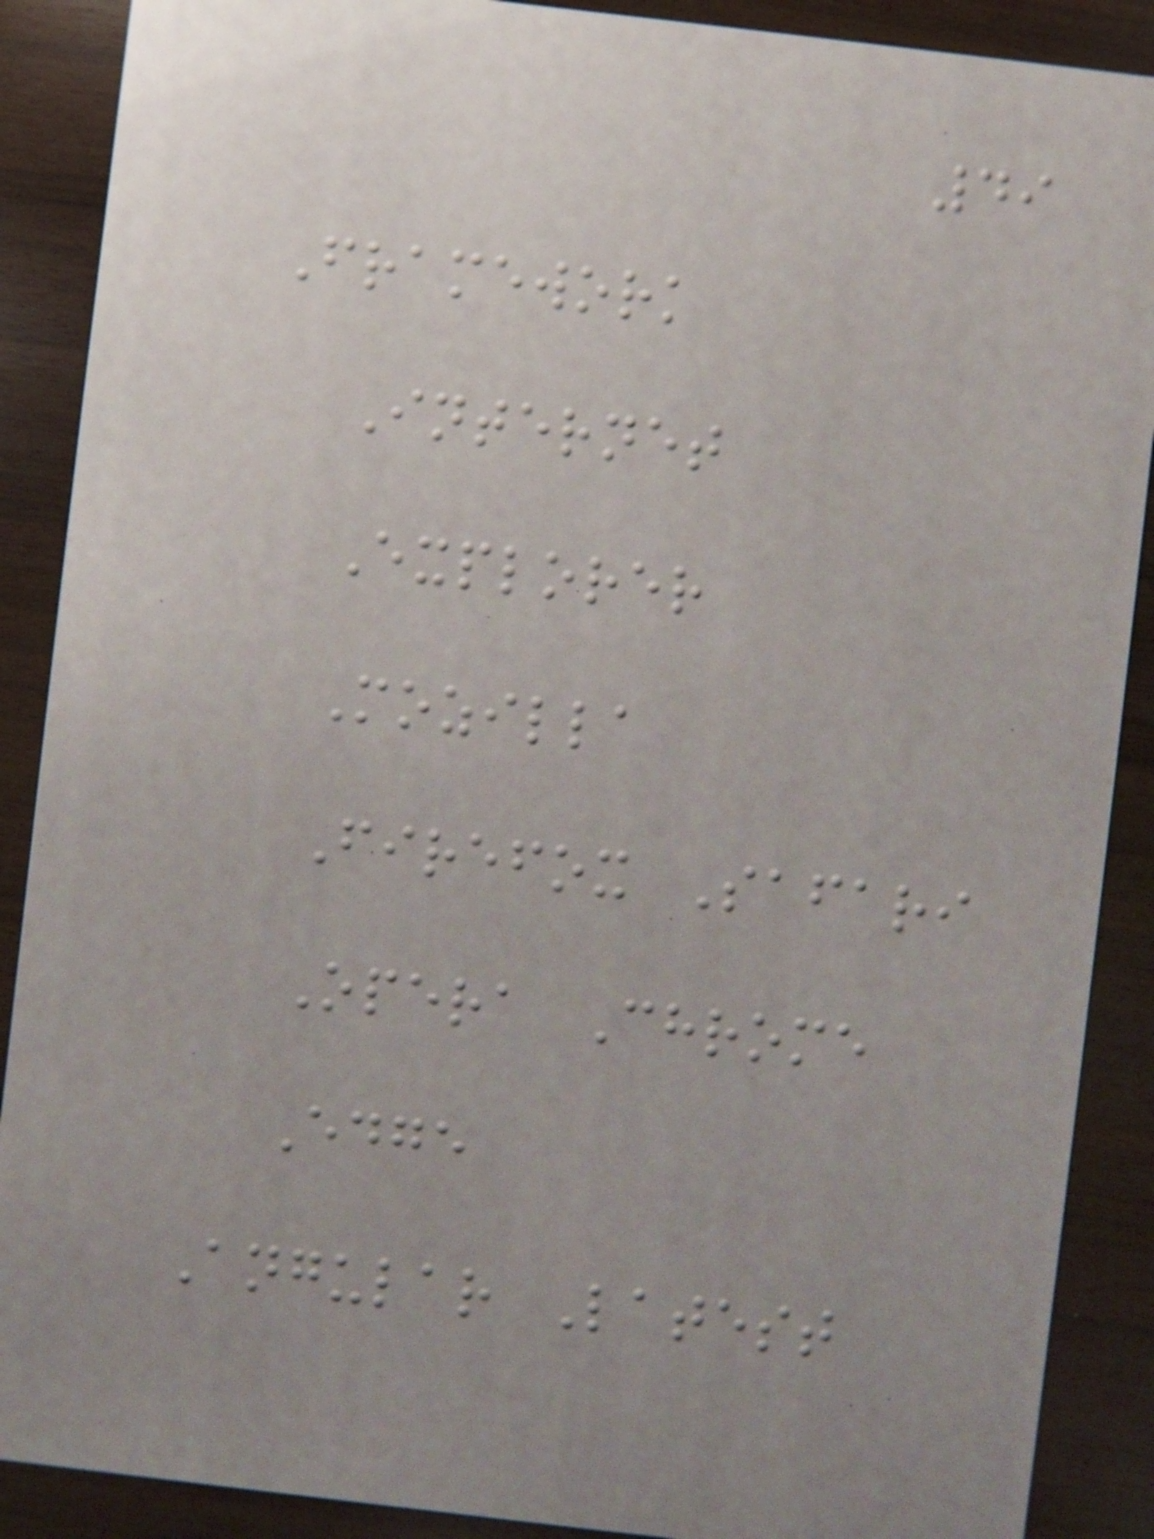49
Framework
Internet
Explorer
Mozilla
Firefox Safari
Opera Chrome
Edge
Angular Latest
